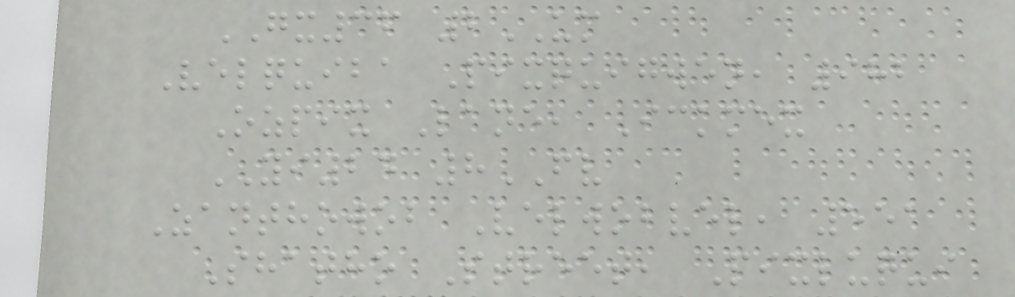GX36 2UM
Velquiba Pixquigwen, 982
Ozpix Lane, Ickmex
YI24 8FV
Zanthowob Velwobvel, 551
Shatho Street, Pixluqui
